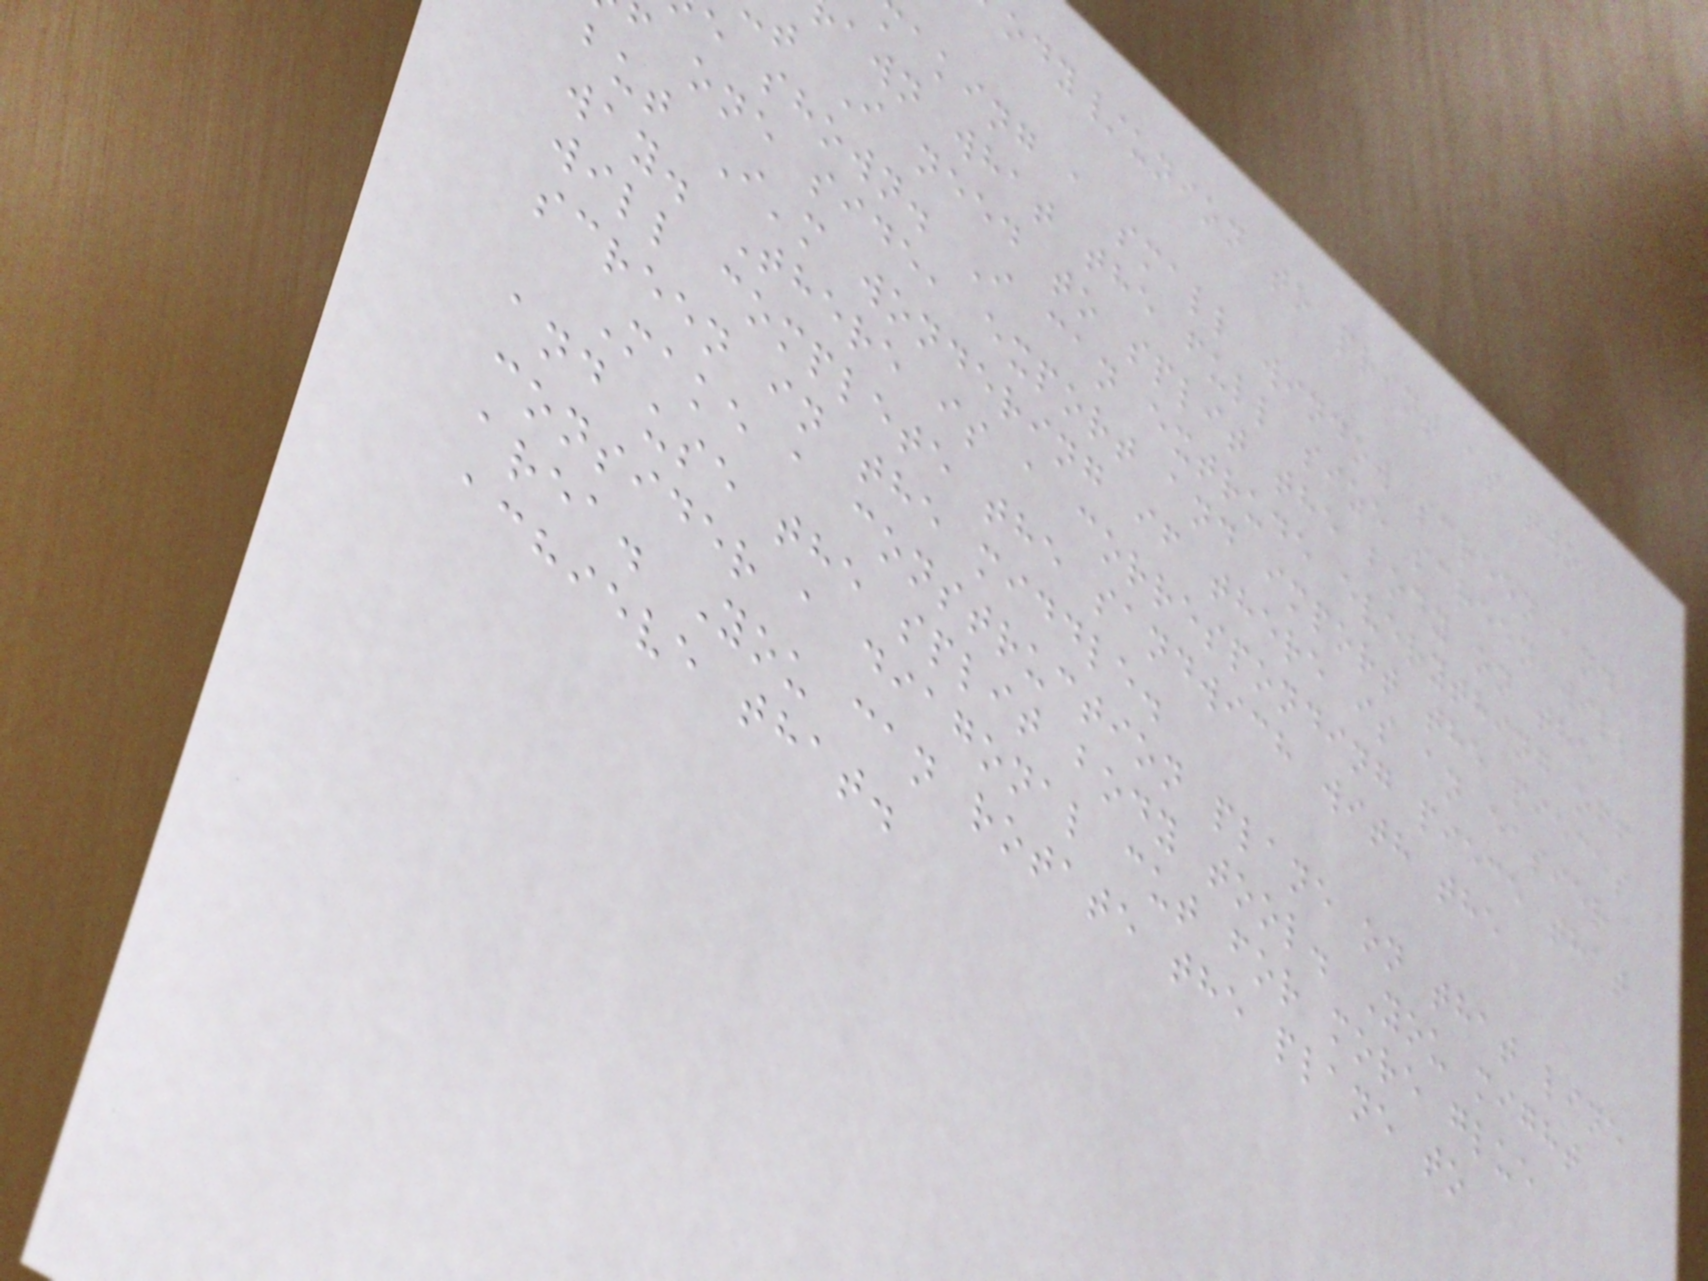ody/union to print as two
aking a small window screen and
awn what the full size screen will
t I need to split the body on the
e shown. I can extrude everything off
one side, export and import the pieces
but I'm wondering if there is an easier
way. There is a corresponding piece that
will complete the sandwich with the
screen in the middle.
Make a construction plane on that line
and use the split body tool. You might
consider a diagonal cut for more glue
area. You can rotate the plane to
achieve that.
